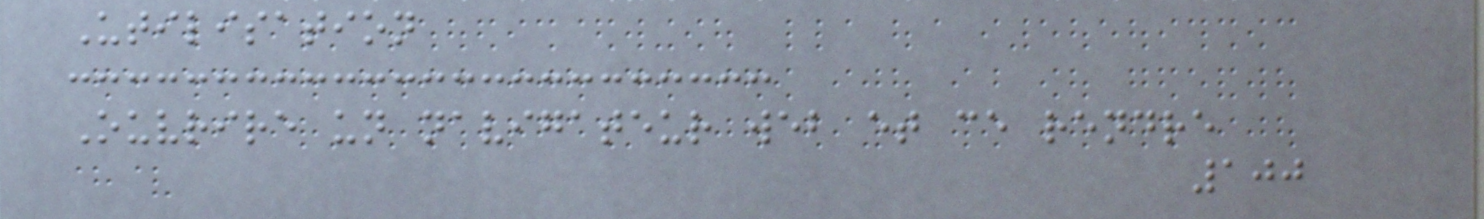Utilisation
Ouvrire un navigateur web et ce rendre
100
